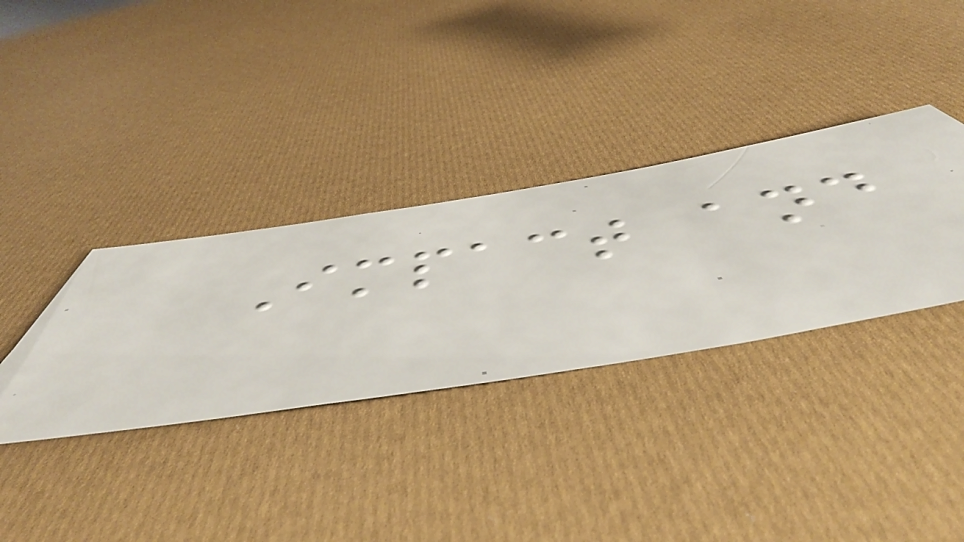Impact and
